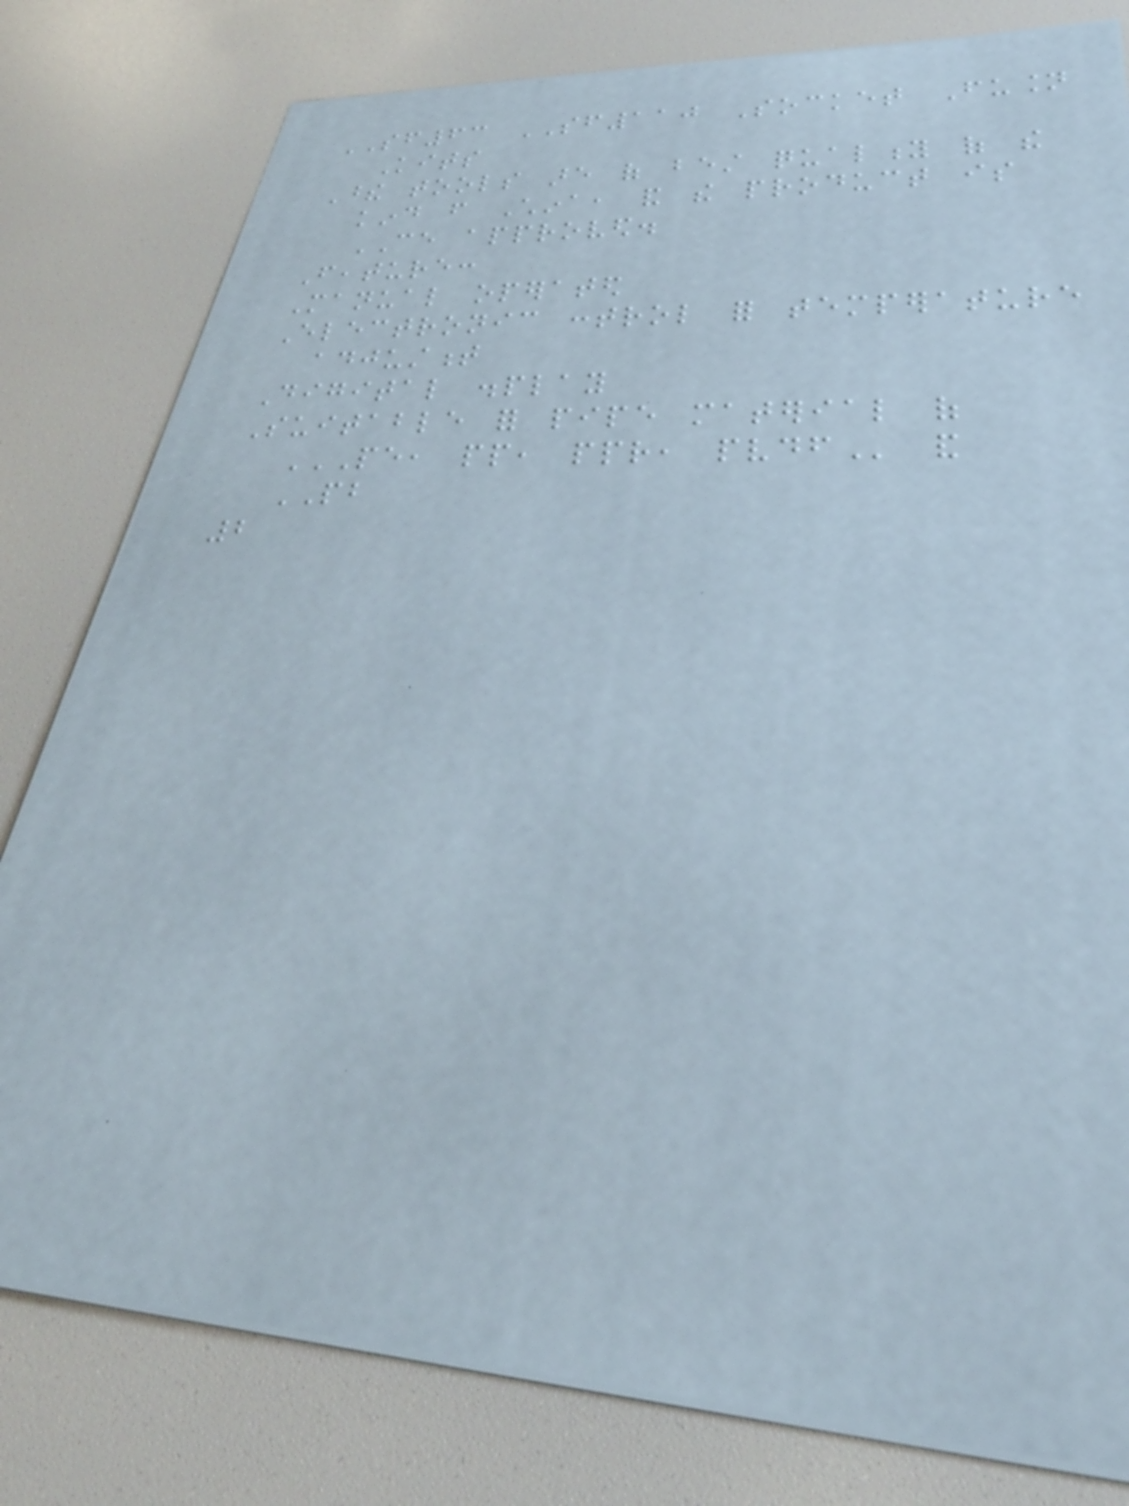SF63 SF110 Socket Fusion
Kits
These tools are of best quality of the
kind from China, and the product is
CE approved.
Feature:
Manual operated
Electronic control for temperature
adjustment
Digital display
Suitable for pipe material of
PE, PP, PPR, PVDF and
PB
2
